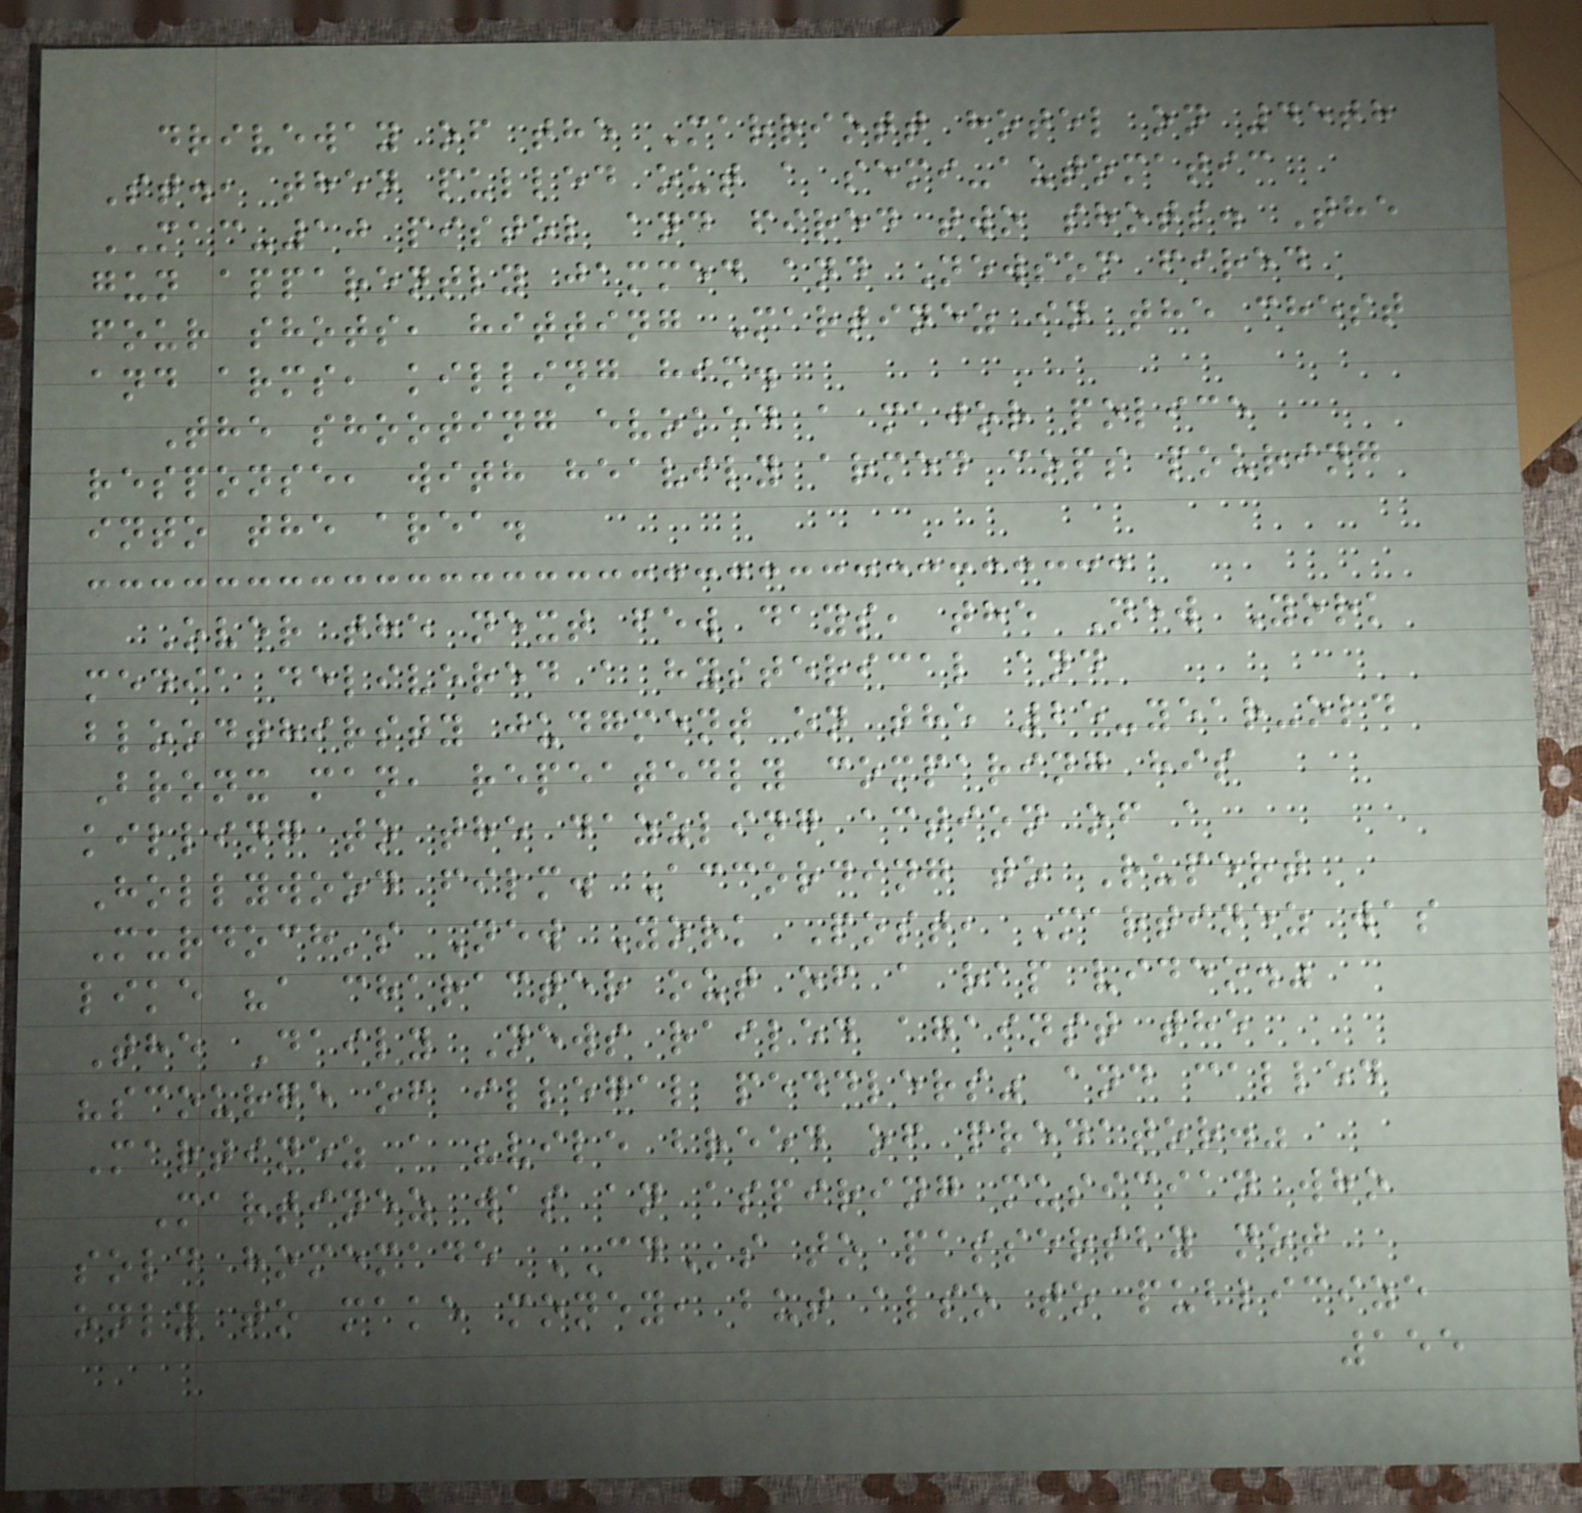driveway of the Marriott hotel on 45th
St., then pulled out a semi-automatic
MAC-10 pistol and fired two shots. The
gun apparently jammed and Newsom fired
four shots, hitting Martinez in the chest
and arms, killing him.
The shooting evoked a major police
response, with heavily armed cops pouring
into the area.
Over the next few days, the New York
media delivered a hysterical and
bloodthirsty judgment on the 25-year-old
Bronx man, repeatedly comparing his
killing to the dazzling action of a
Hollywood film. According to Rupert
Murdoch's New York Post, Martinez was
like "a character out of a rap video."
The Daily News railed against the
"scourge of illegal peddlers" and called
Martinez a "vile breed of predator."
Martinez was an aspiring musician who
sold homemade CDs to passersby not
only to make money, but also to publicize
155
